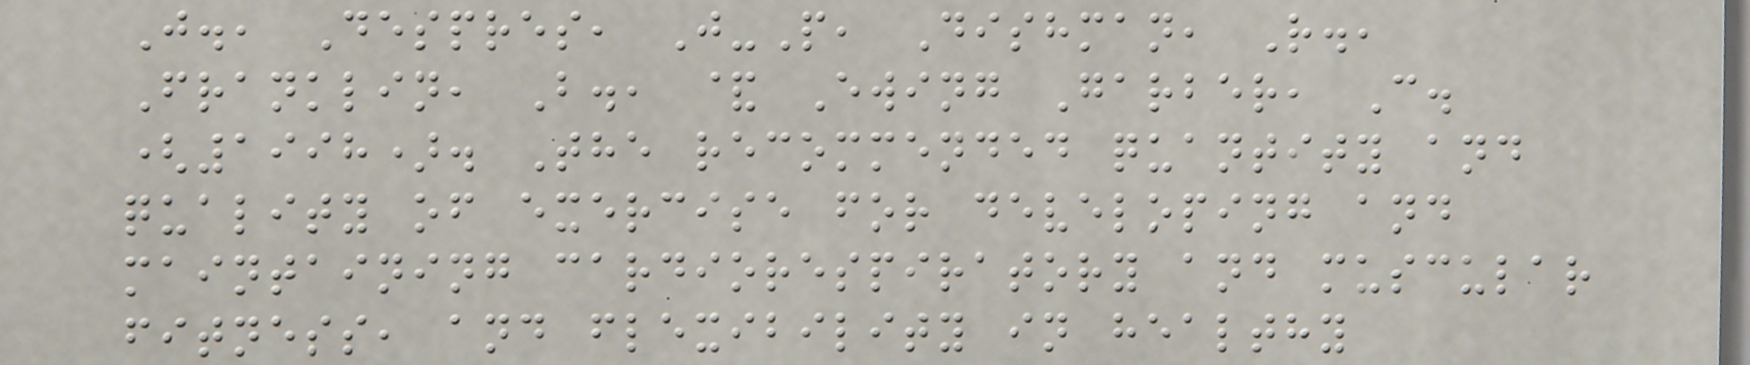J., Despres, J-P, Dishman, R.,
Franklin, B., & Ewing Garber, C.
(1998). The recommended quantity and
quality of exercise for developing and
maintaining cardiorespiratory and muscular
fitness, and flexibility in healthy
